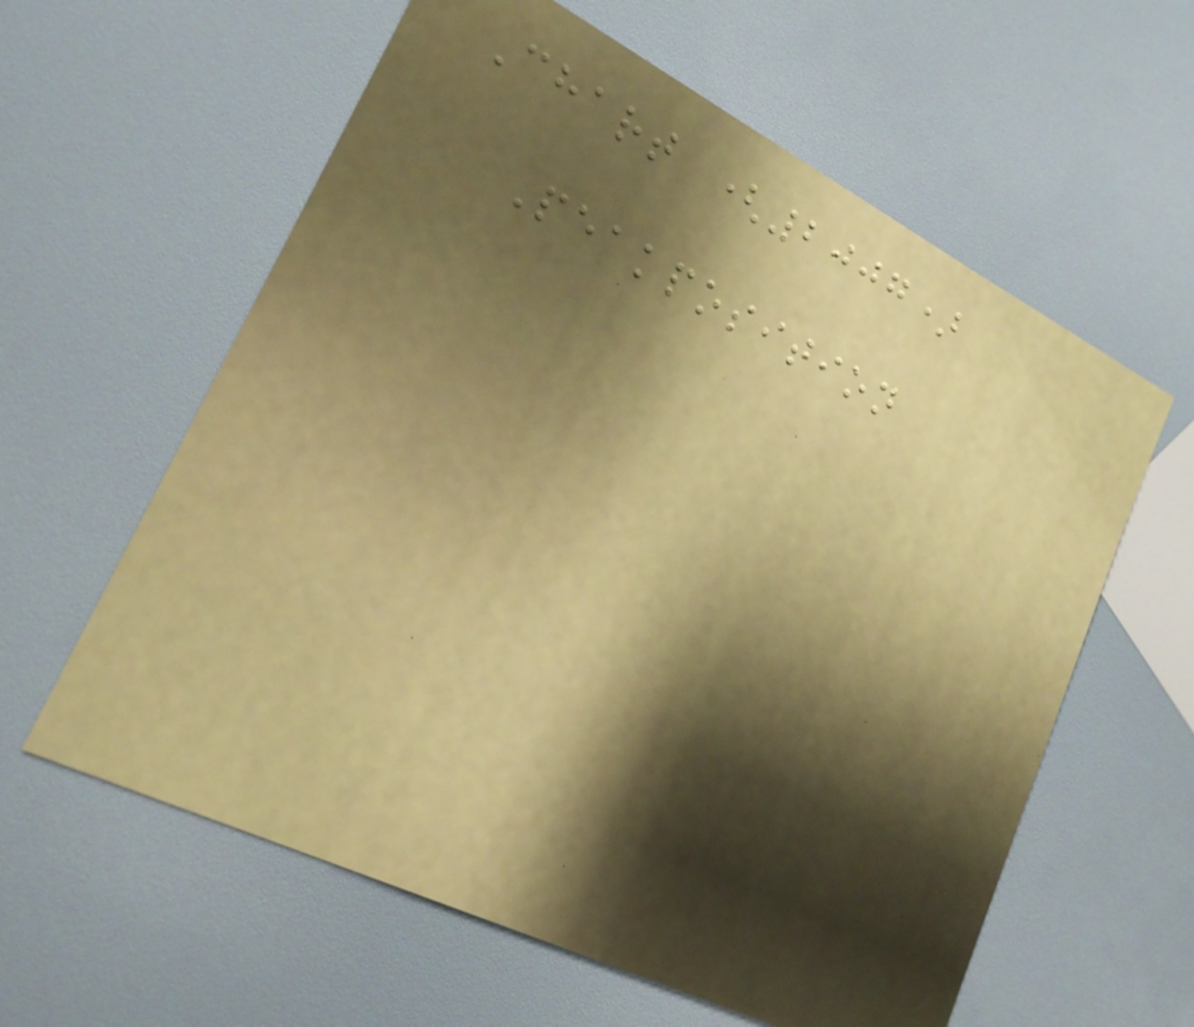Chart (2007)
Peakposition
